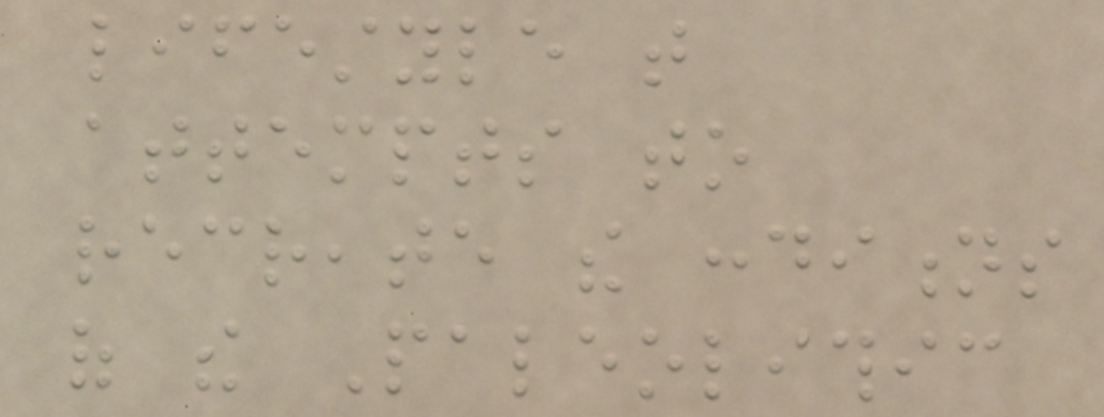lifestyle that
attempts to
recreate the conditions
of the Paleolithic
